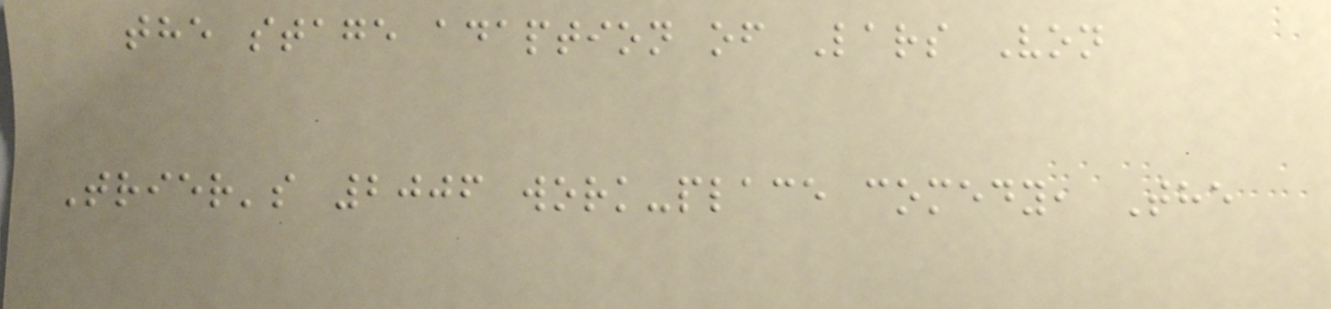the stage adaption of Lars Von
Trier's 2006 work-place comedy, The
